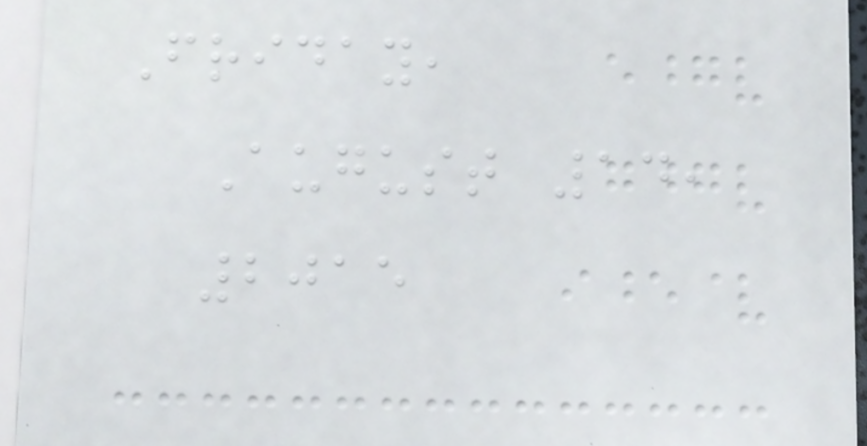Friday,
August 14,
2015
